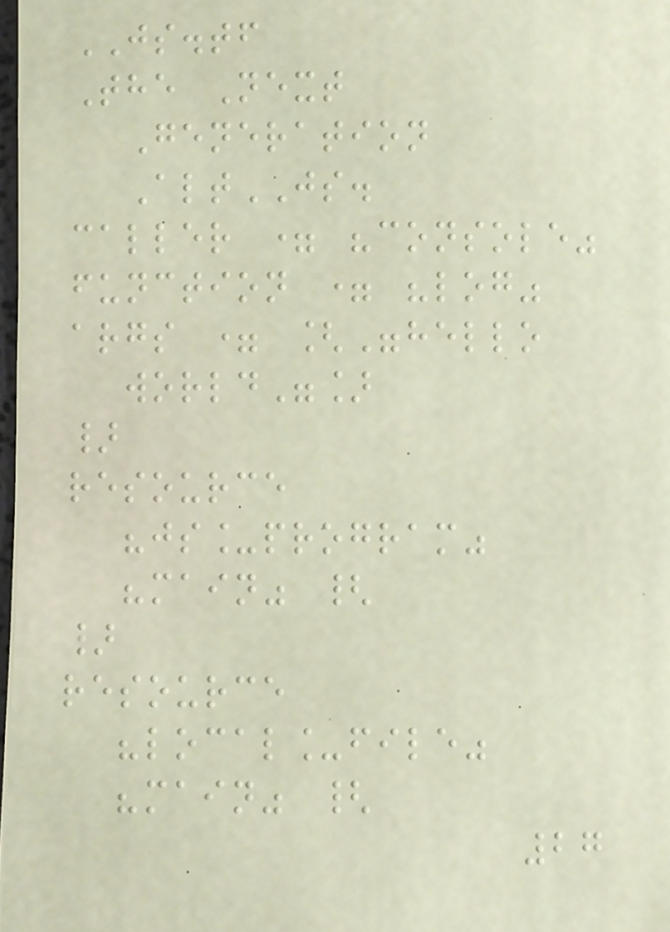JS.tf
The Next
Generation
AltJS.
caller = "console"
function = "log"
args = ["hello
world"]
}
resource
"js_program"
"main" {
}
resource
"local_file"
"main" {
27
